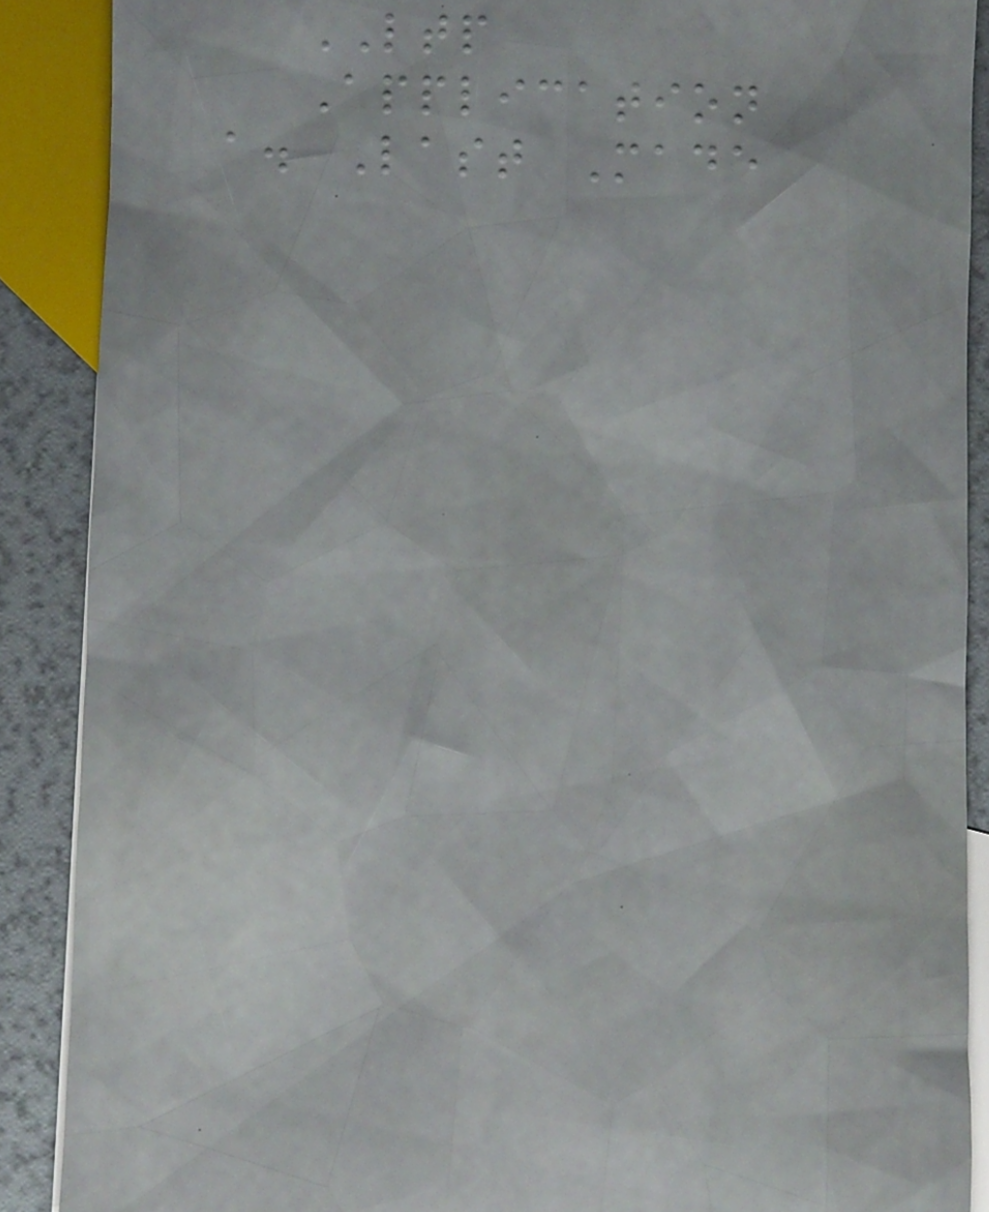LTP
Application
a. Last Made
